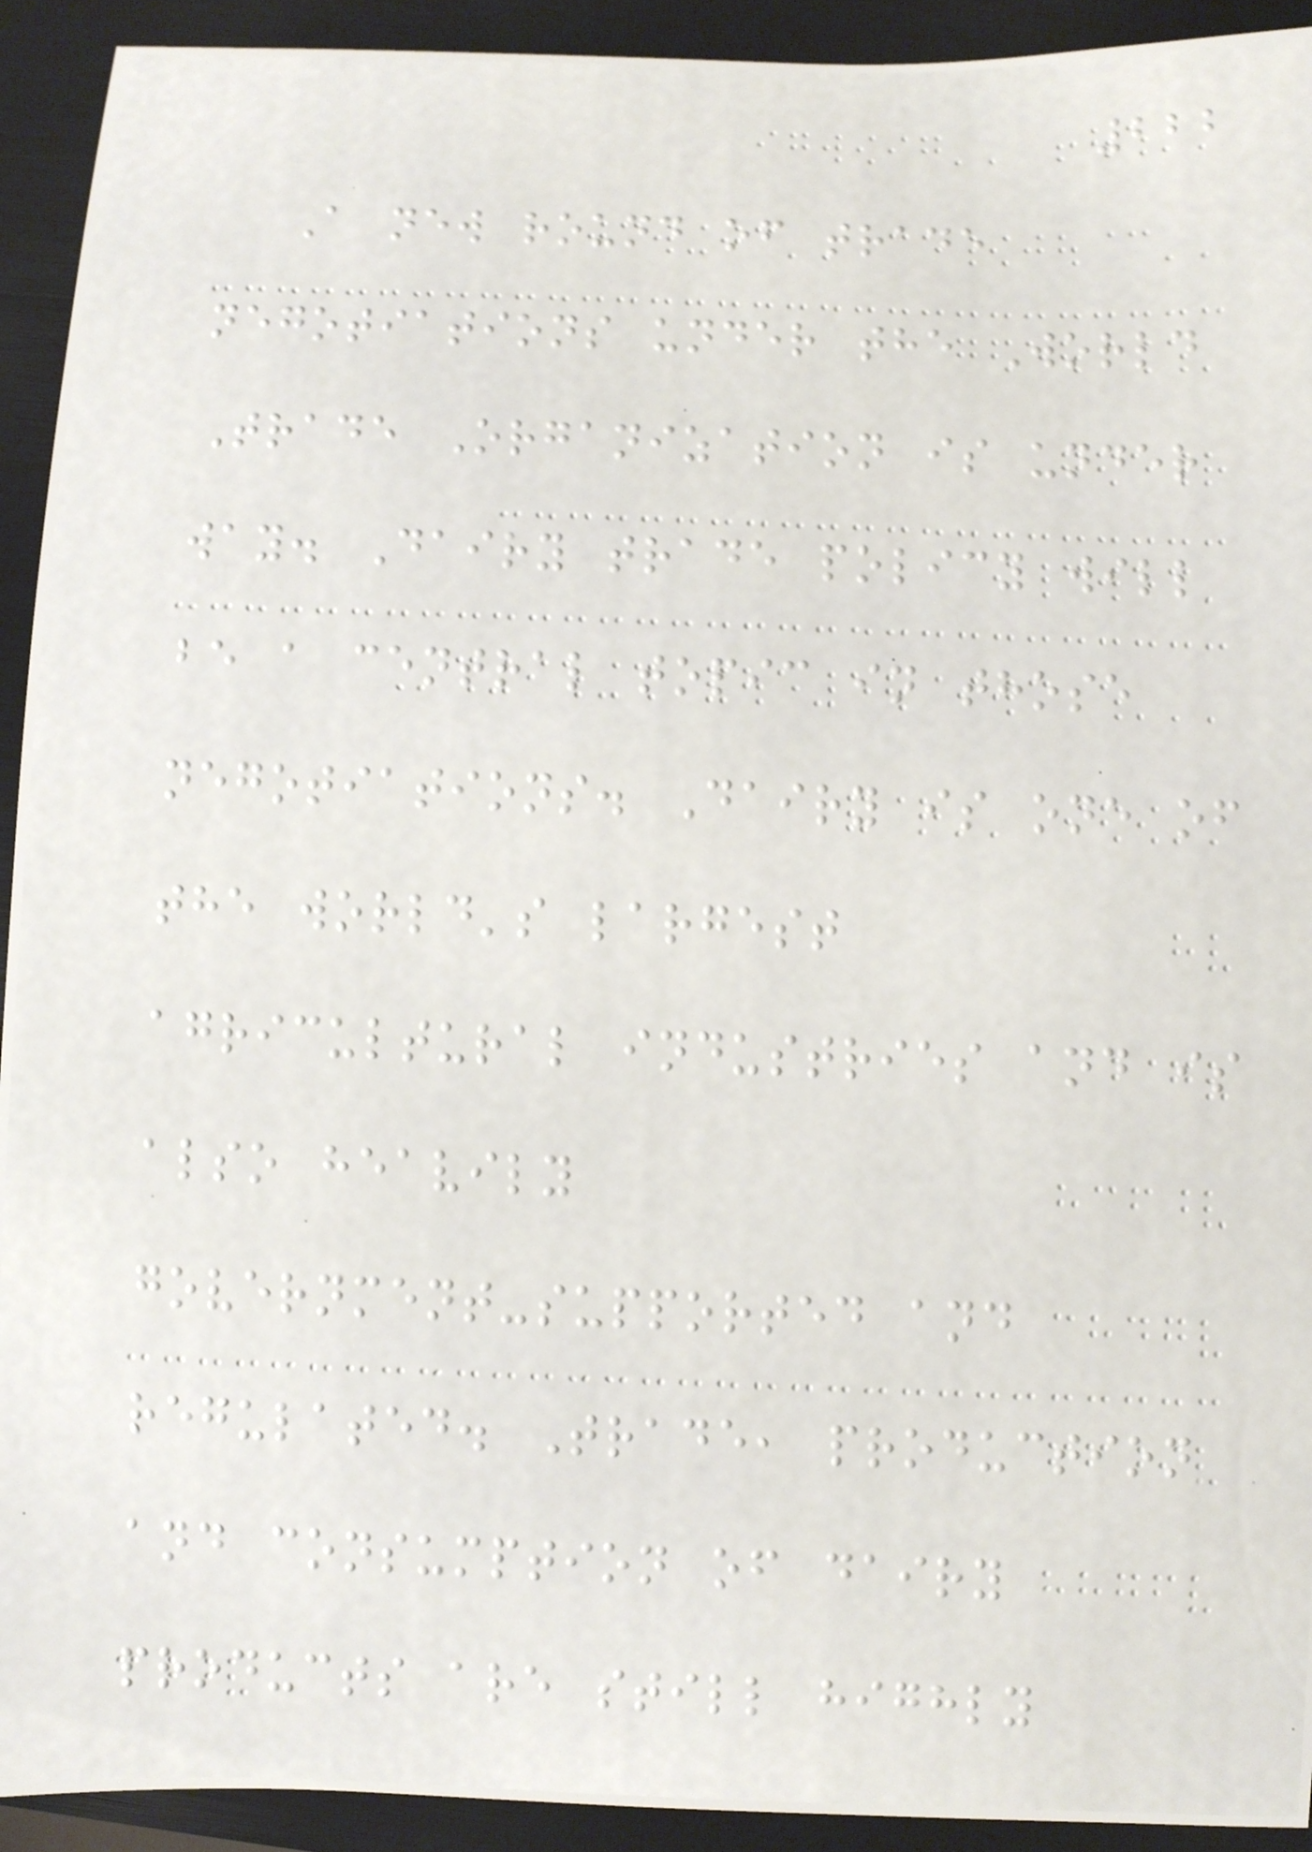222
A new round of trade
negotiations under the World
Trade Organization is under
way. Dairy trade policy will
be a central topic in those
negotiations. Dairy is one of
the world's largest
agricultural industries and is
also heavily
government-supported and
regulated. Trade, production
and consumption of dairy
products are still highly
